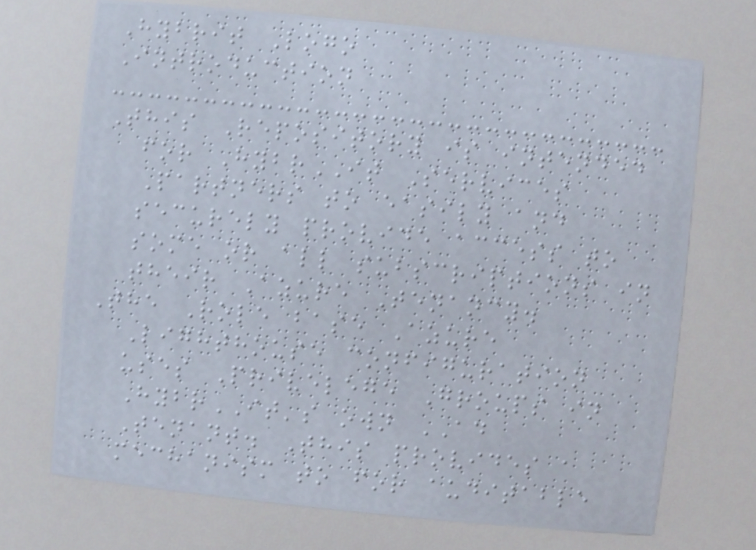Hybrit Logo
Introduction
This Repository is intended
for HybrIT Services
Partners to easily and
securely provide access to
some or all subscriptions in
their Azure Tenancy.
The Role base Azure
Lighthouse configuration
uses Privelege Groups in
HybrIT's own AD
Tenant. This provides a
mechanism to for auditable
